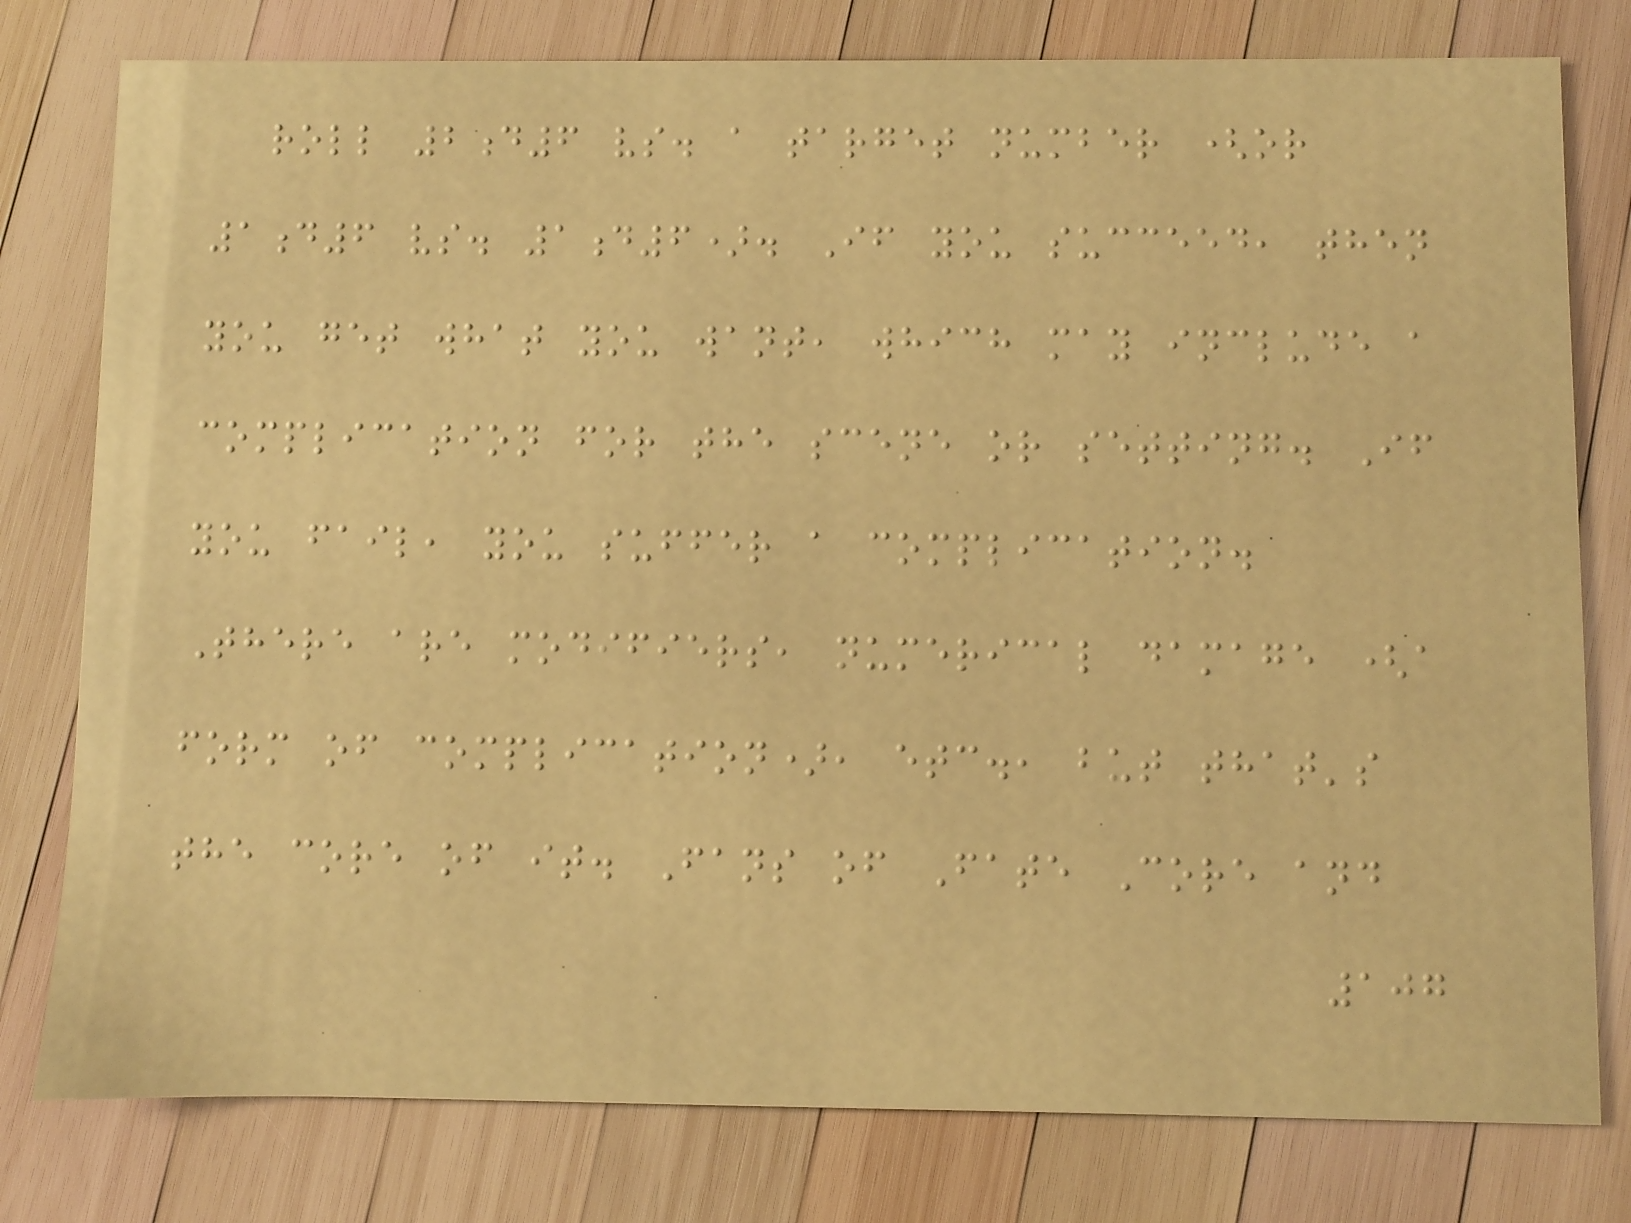roll 2d6 vs. a target number (or
1d6 vs. 1d6). If you succeed, then
you get what you want, which may include a
complication for the scene or setting. If
you fail, you suffer a complication.
There are modifiers, numerical damage (a
form of complication), etc., but that's
the core of it. Fans of Fate Core and
107
